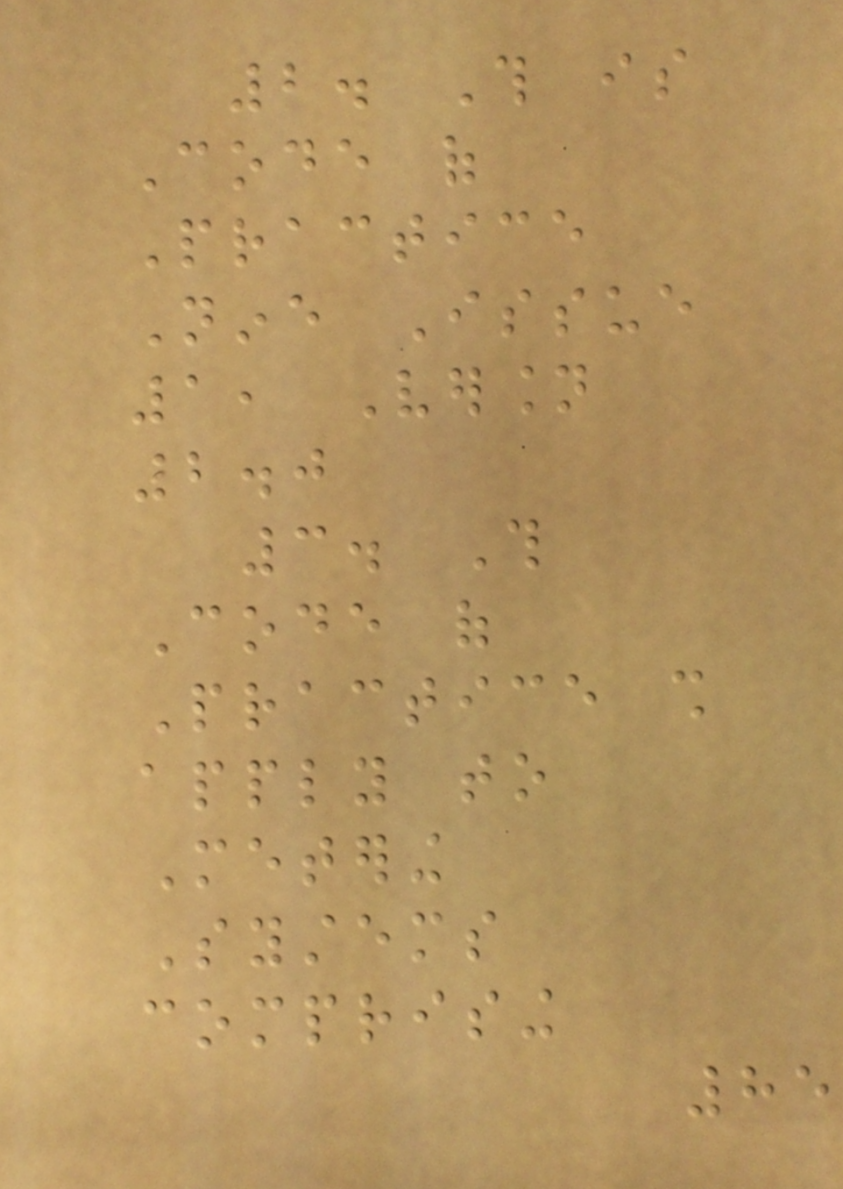2. This is
Code of
Practice
Nine Issue
1, Version
2.0
3. This
Code of
Practice shall
apply to
Metering
Systems
comprising
85
